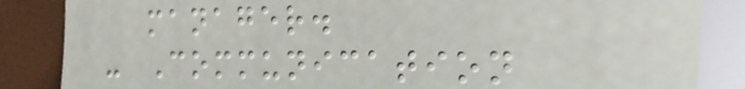manager.
- Communication
